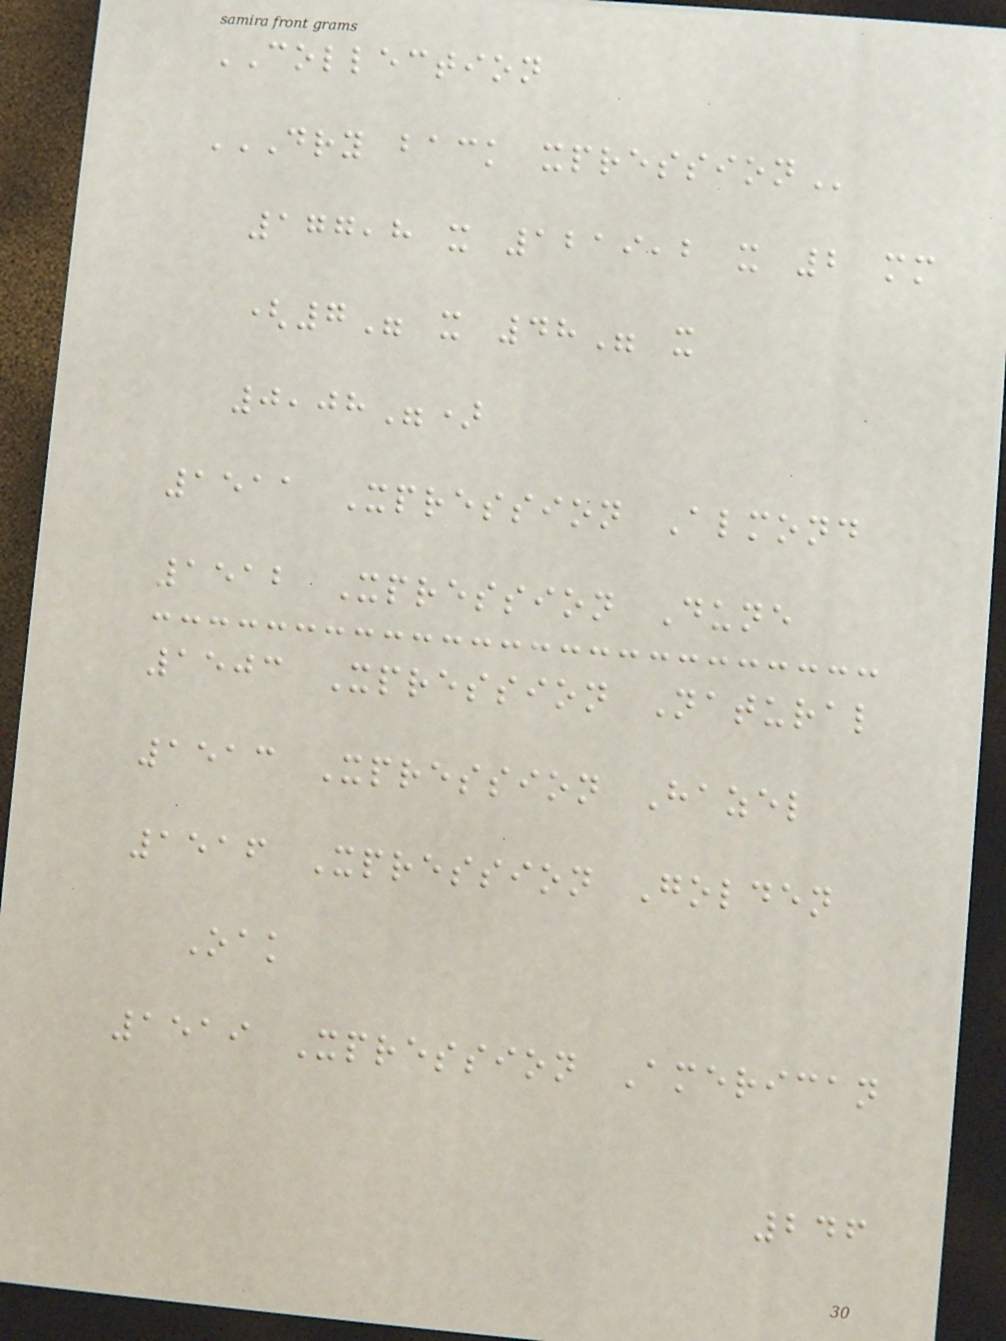COLLECTION
DRY BACK XPRESSION
177,8 x 1219,2 x 2 mm
(7" x 48" x
0,08")
1511 Xpression Almond
1512 Xpression Dune
1503 Xpression Natural
1513 Xpression Hazel
1516 Xpression Golden
Oak
1519 Xpression American
246
